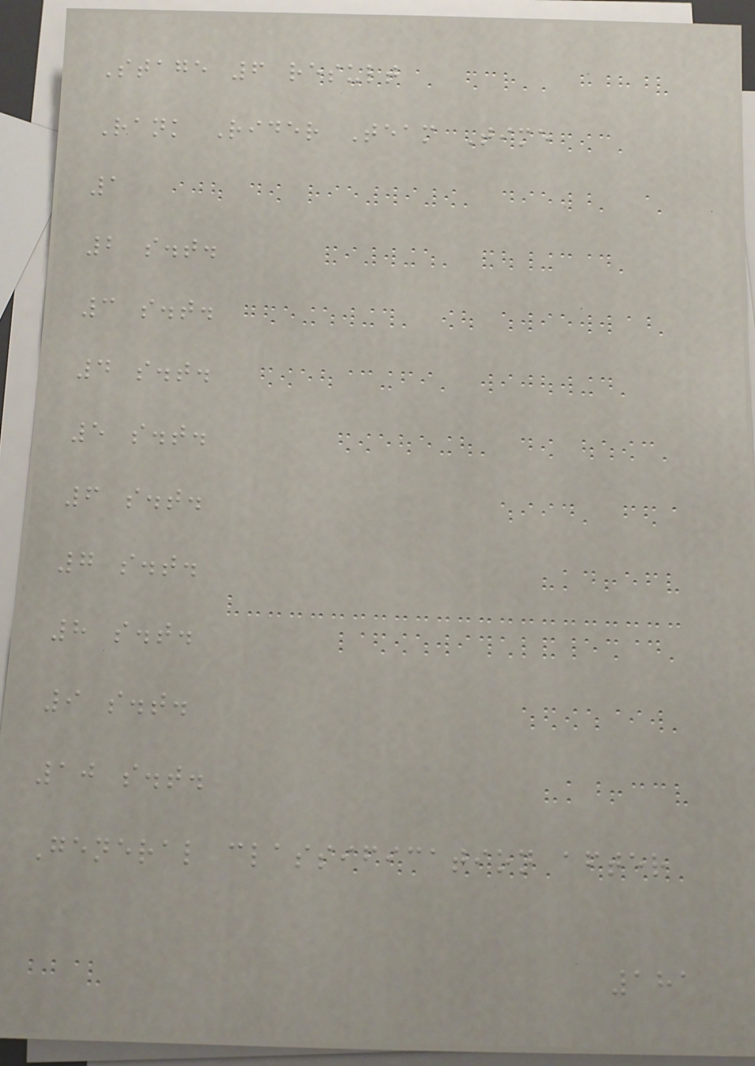Stage 6 result
Rank Rider Team Time
1
2 s.t.
3 s.t.
4 s.t.
5 s.t.
6 s.t.
7 s.t.
8 s.t.
9 s.t.
10 s.t.
General classification after
181
